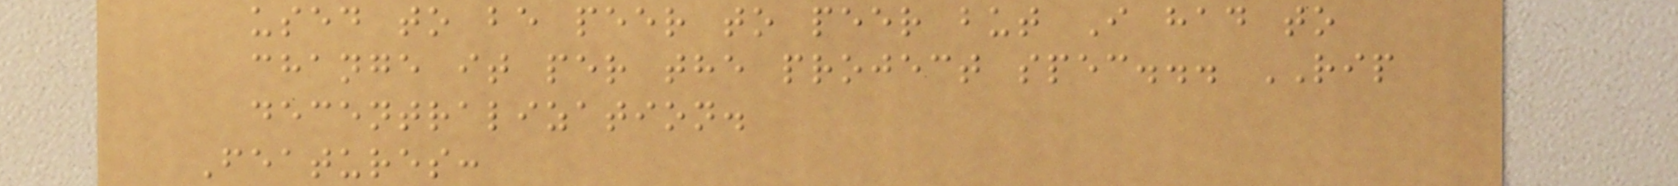used to be peer to peer but I had to
change it per the project spec... RIP
decentralization.
Features:
